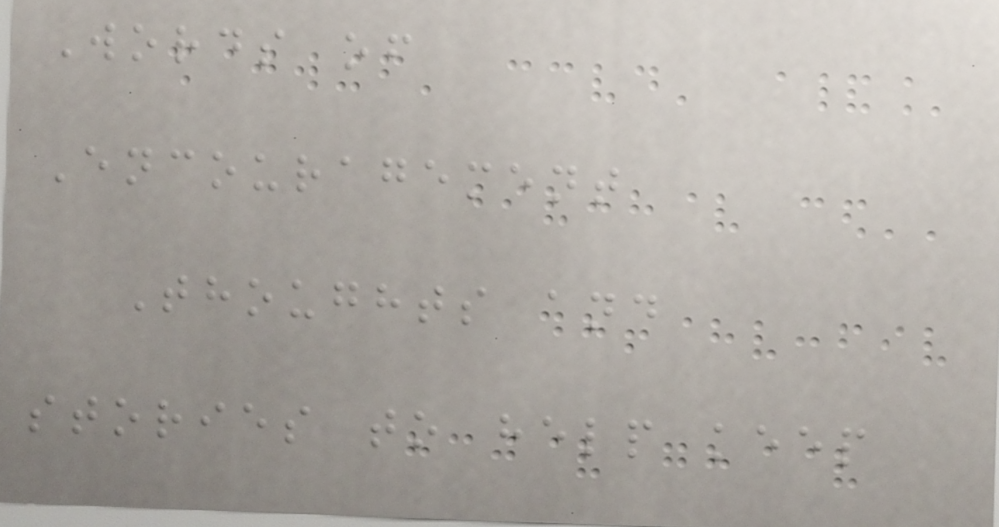Words of
Encouragement
Thoughts and
stories to help keep
